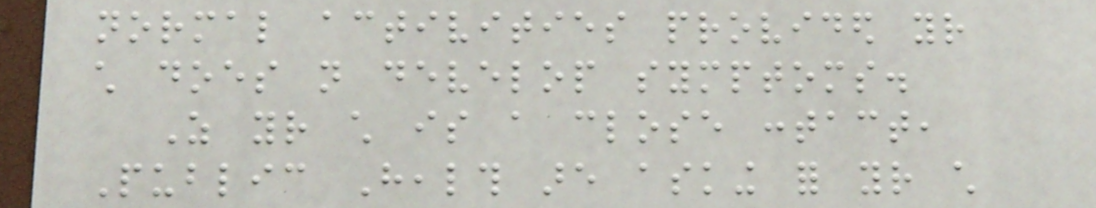normal activities provided your
child does not develop symptoms.
As your child is a close contact,
Public Health are asking for your child
